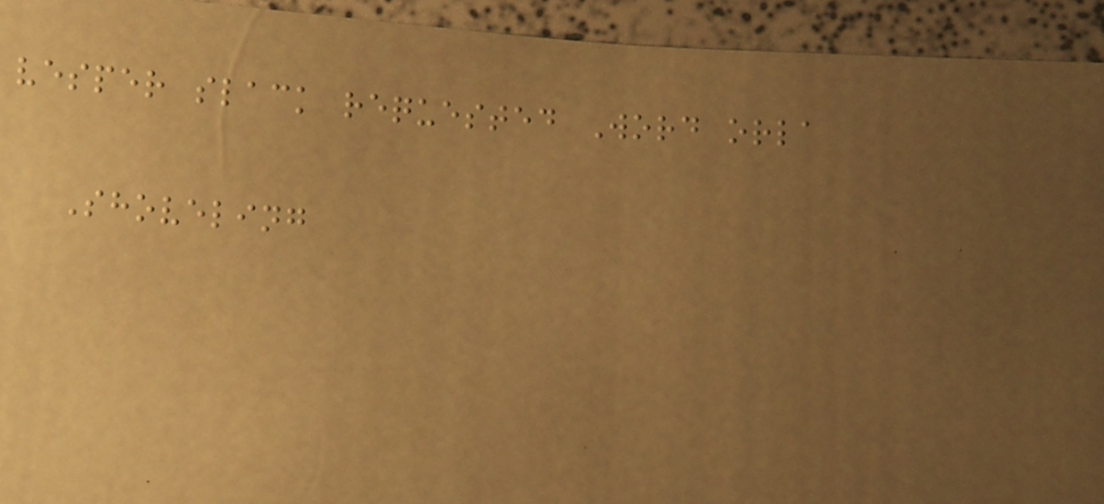vesper slack requested Word orla
Shoveling
